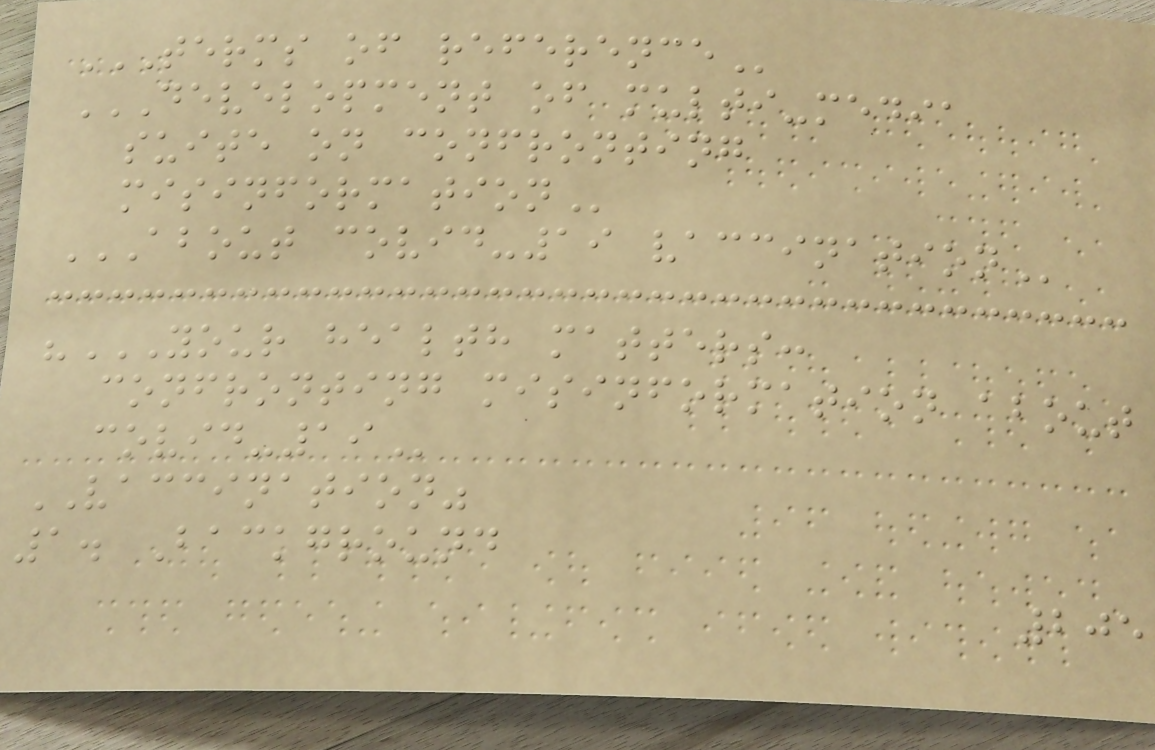TERMS OF REFERENCE
DEVELOPMENT OF MULTI-MEDIA
SUITE ON CONFRONTING
MISINFORMATION
ABOUT COVID-19 VACCINATION
"YOUR HEALTH MATTERS:
CONFRONTING MISINFORMATION ABOUT
COVID-19
VACCINATION"
1. Background
205
